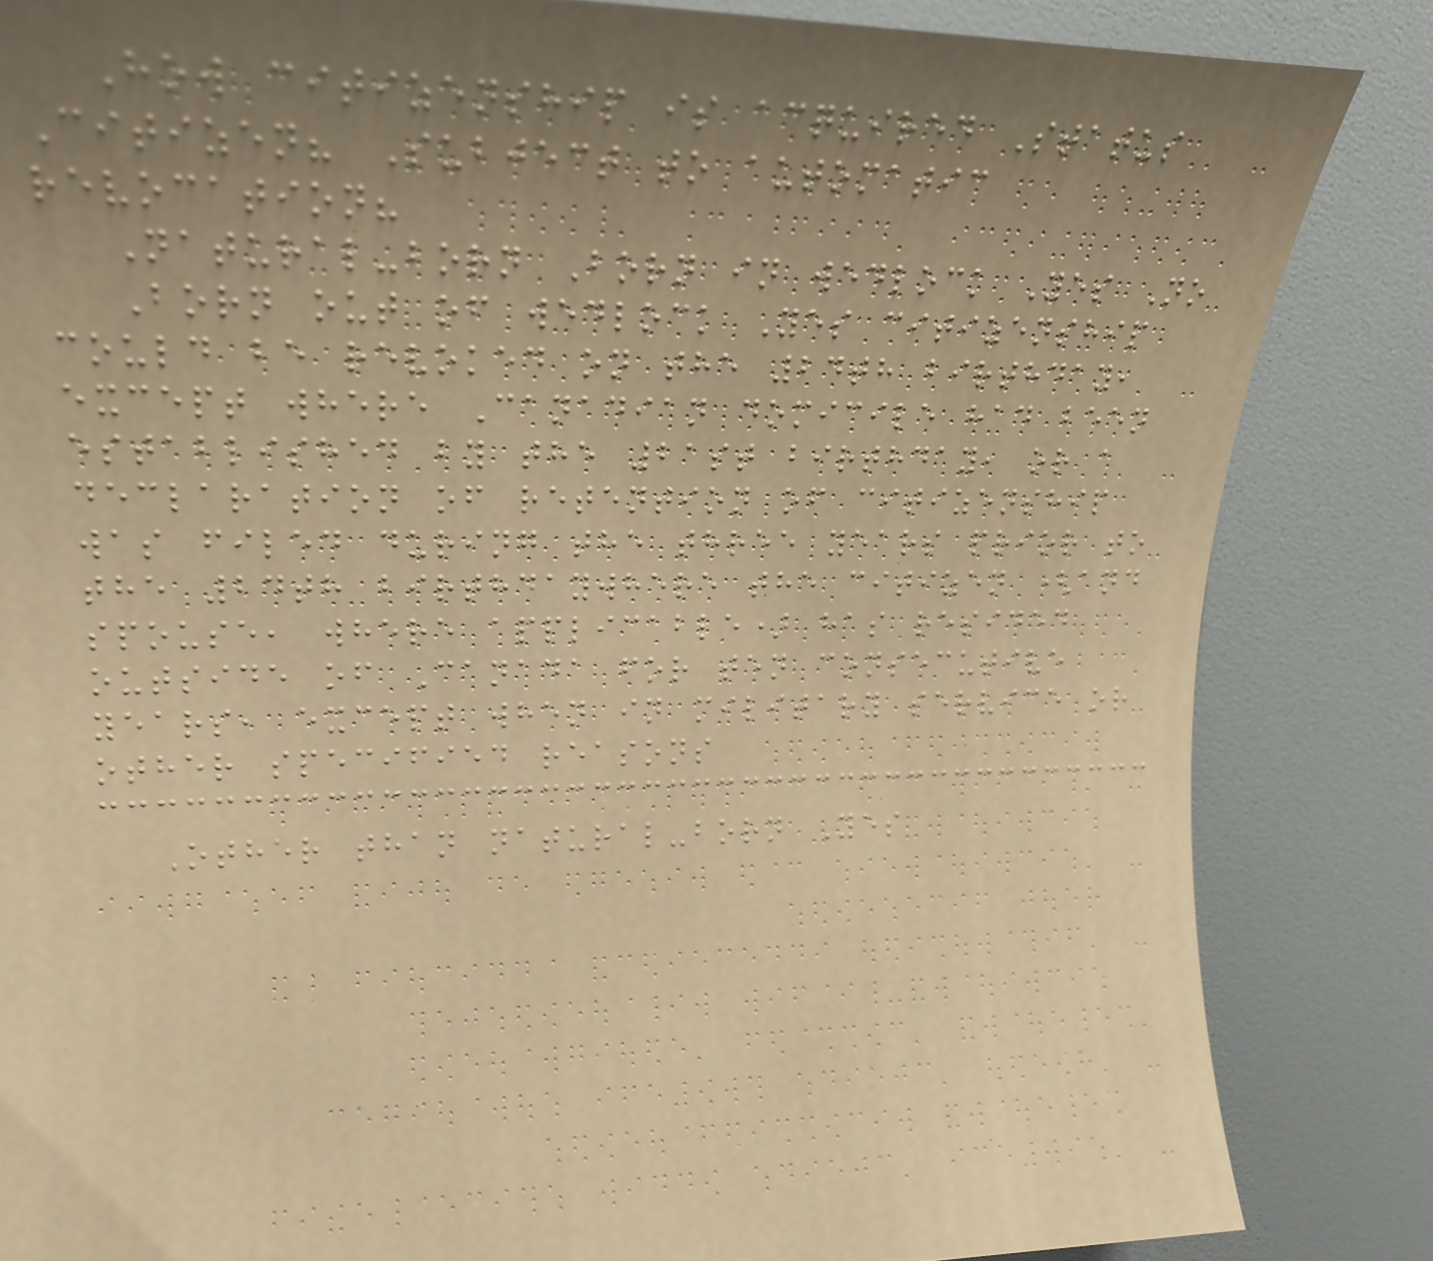How citizenship is acquired Status
Citizen? Subject to automatic
revocation?
Natural-born Born in wedlock Yes No
Born out of wedlock Yes citizenship
could be revoked on the 24th birthday,
except where Canadian domicile had been
established by the 21st birthday, or a
declaration of retention of citizenship
was filed during the three years prior to
the 24th birthdaywhere the citizen (and
spouse, where applicable) has resided
outside of Canada for ten consecutive
years, except when in military service or
other specified reasons
Other than natural-born Yes
